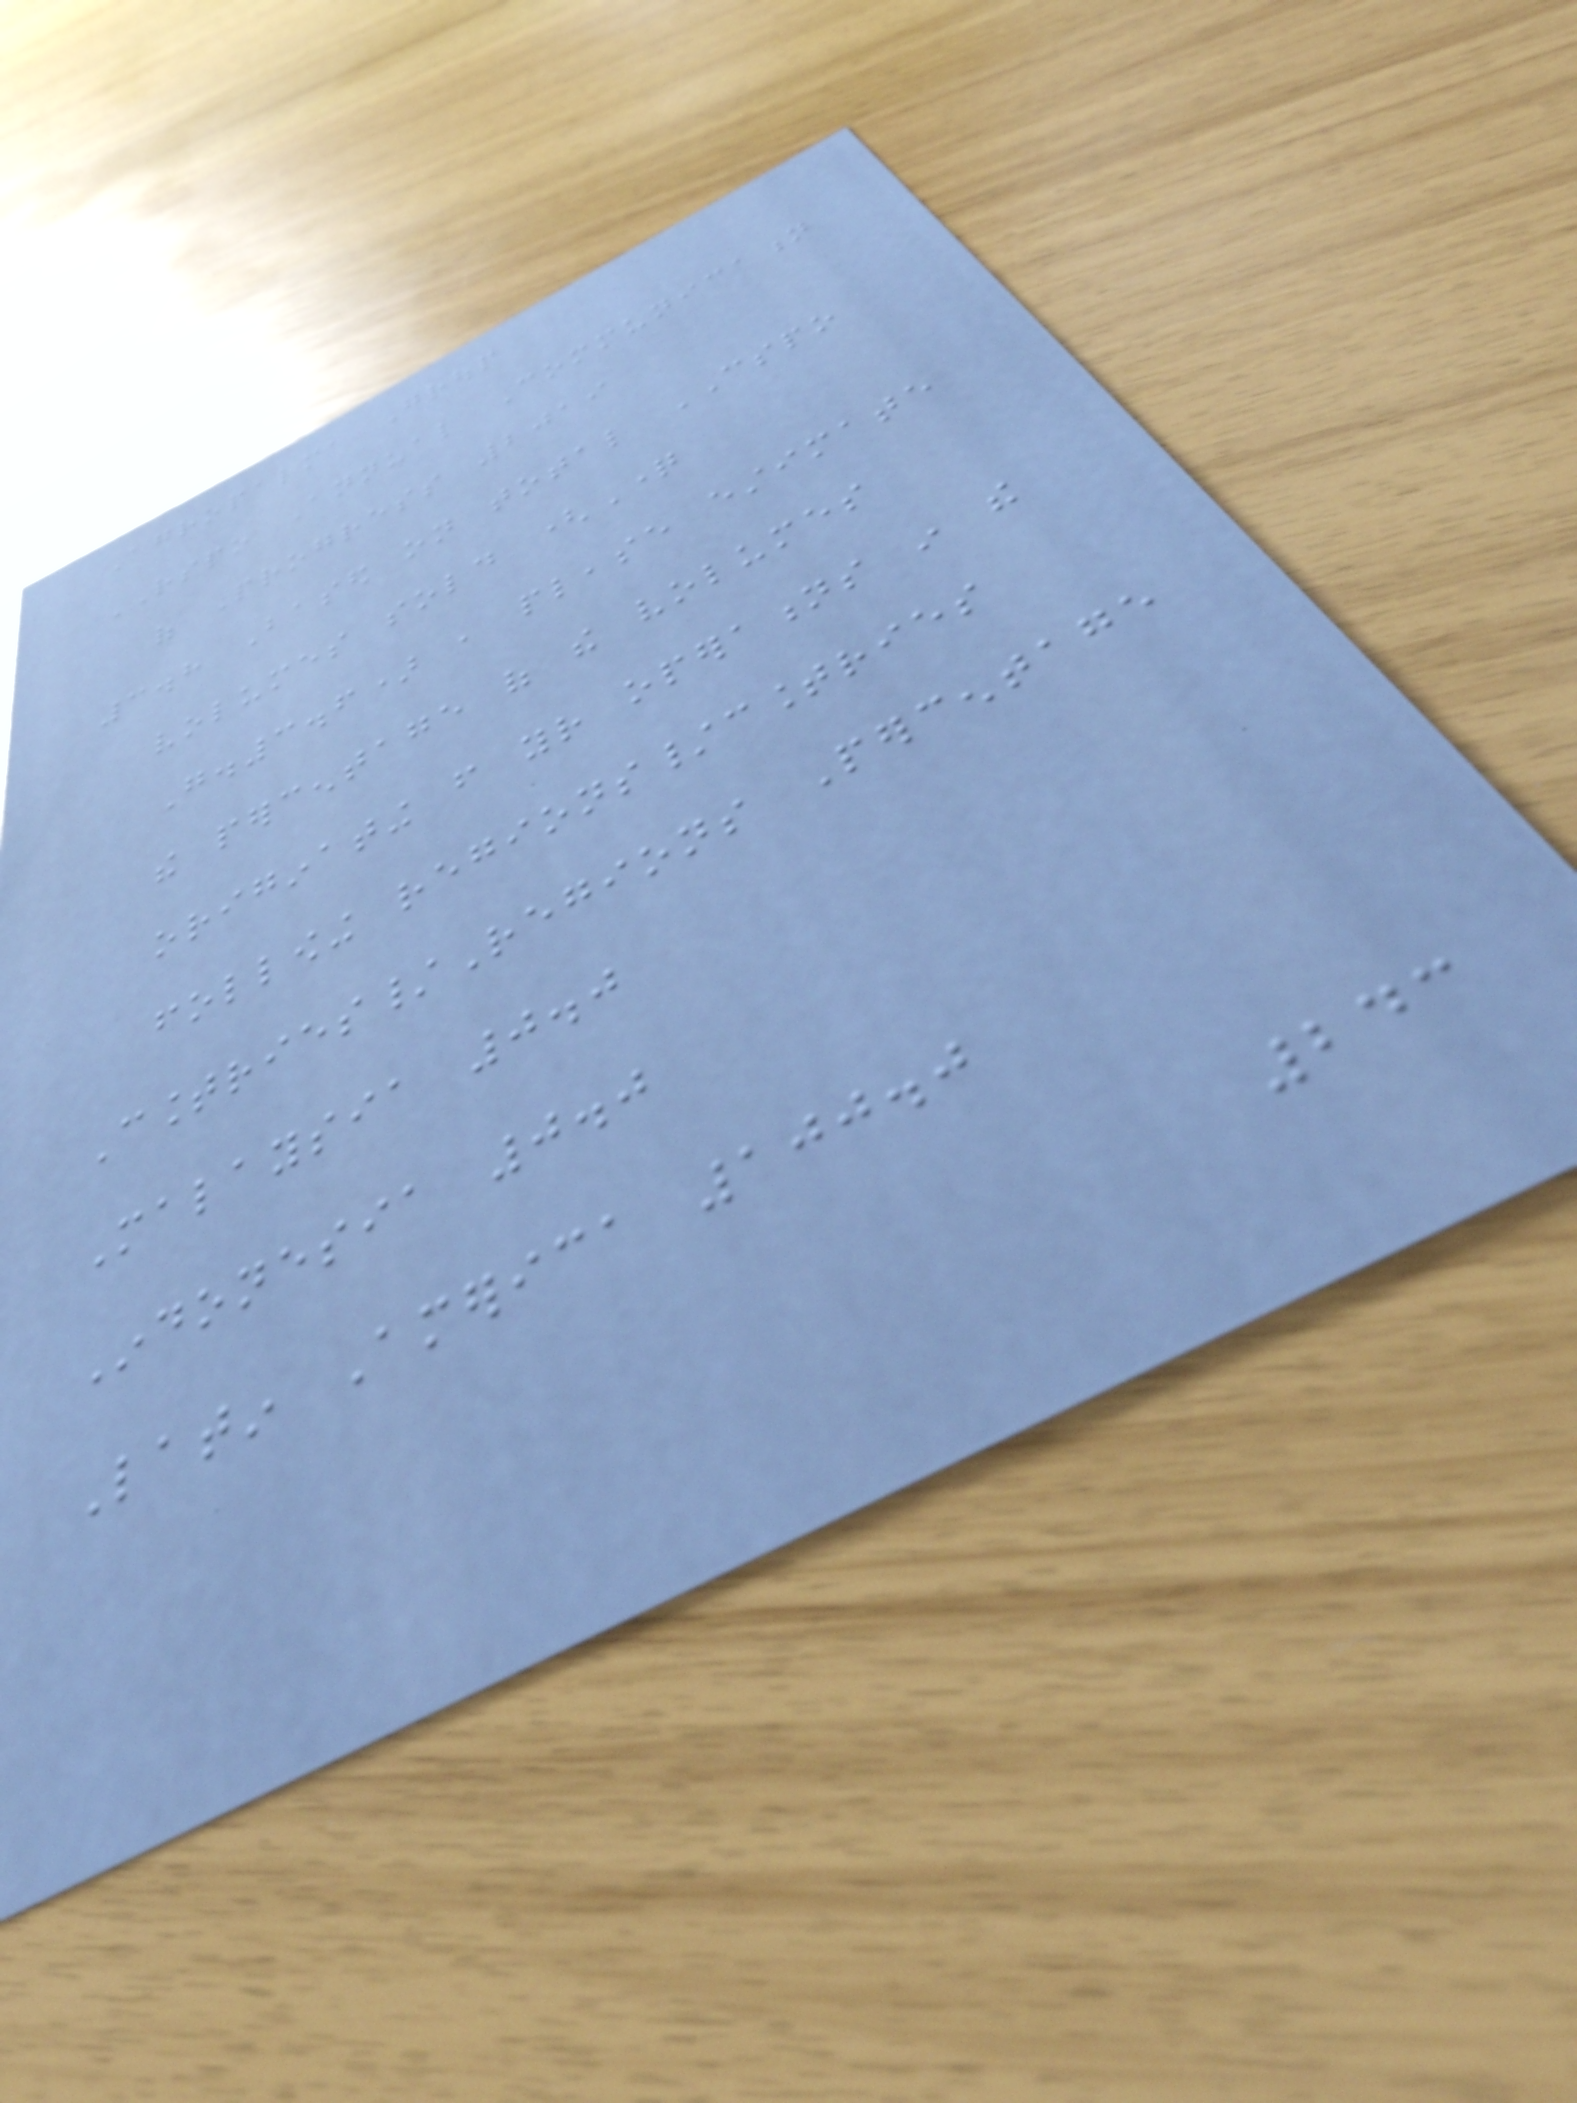Agropalma Group
RSPO Annual Communication
of Progress 2019
3.8 Based on total CSPO
volumes sold (Question
G.3.6) , please estimate
the percentage of the volumes
originating from your operations in the
following regions/countries
Countries/Regions Percentage
Malaysia 0.0
Indonesia 0.0
Latin America 100.0
243
